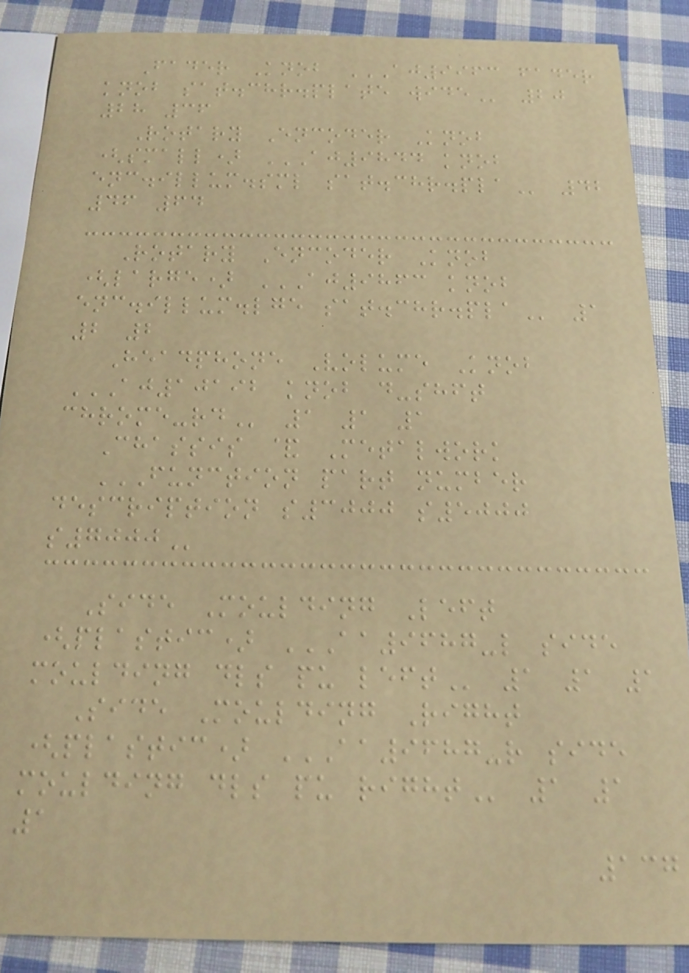Fader Knob AJ9963 FADER
KNOB SAT.CHR.PLATE WIDE 20
28 36
Rotary Encoder Knob
(small) AJ9844 KNOB
ENC.ILLUM.SML SAT.CHR.PLA 42
46 64
Rotary Encoder Knob
(large) AJ9863 KNOB
ENC.ILLUM.LGE SAT.CHR.PLA 1
2 2
Headphone Volume Knob
AJ10192 KNOB D-SHFT
CHROME-RD 1 1 1
Chassis & Metalwork
FUNCTION PART NUMBER
DESCRIPTION S3000 S5000
S7000
Side Moulding Left
(plastic) AA9687-L SIDE
MOULDING DLS PU LEFT 1 1 1
Side Moulding Right
(plastic) AA9687-R SIDE
MOULDING DLS PU RIGHT 1 1
1
137
